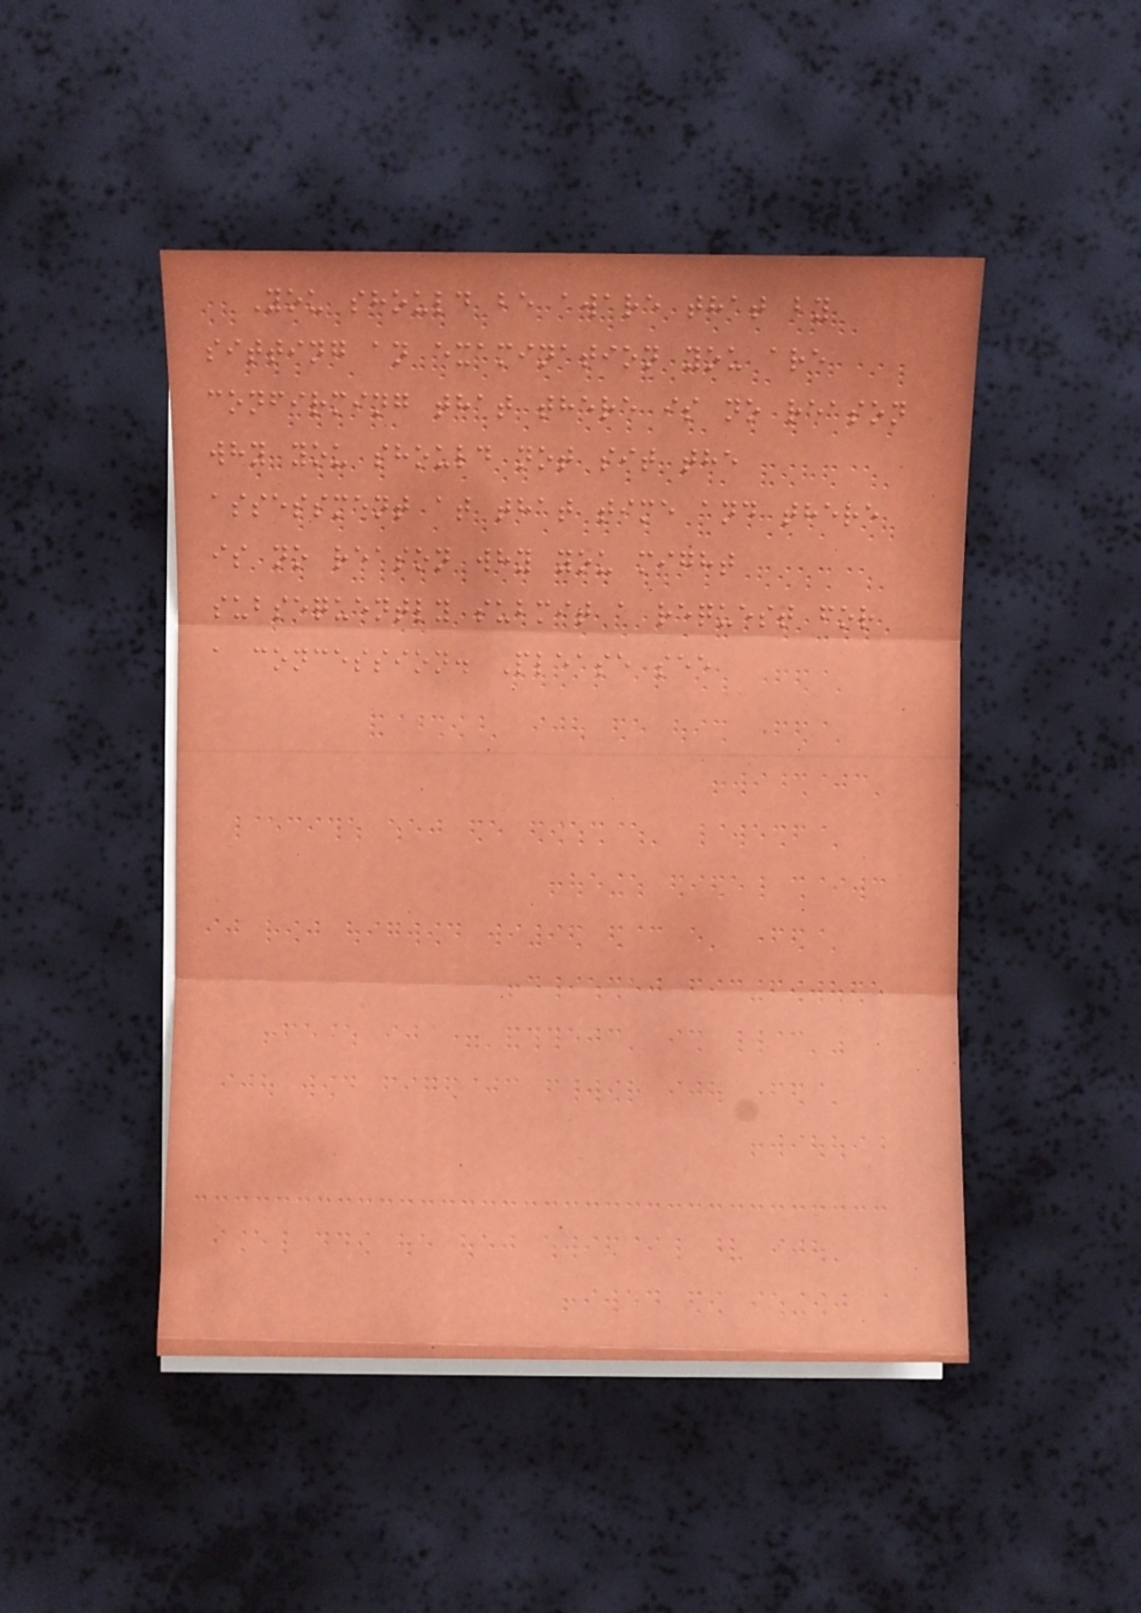You should be aware that by
sitting an examination you are
confirming that there is no reason
why you should not sit the
assessment at that time and there
is no reason why you might
subsequently submit a request for
a concession. Please see
